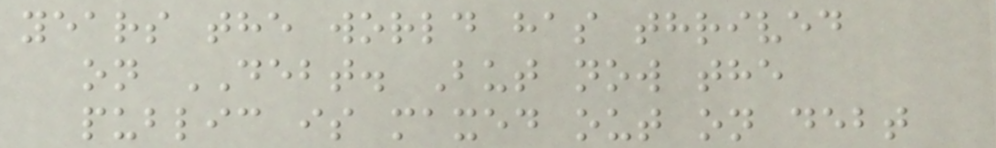years the world has thrived
on DEBT. But now the
public is maxed out on debt
